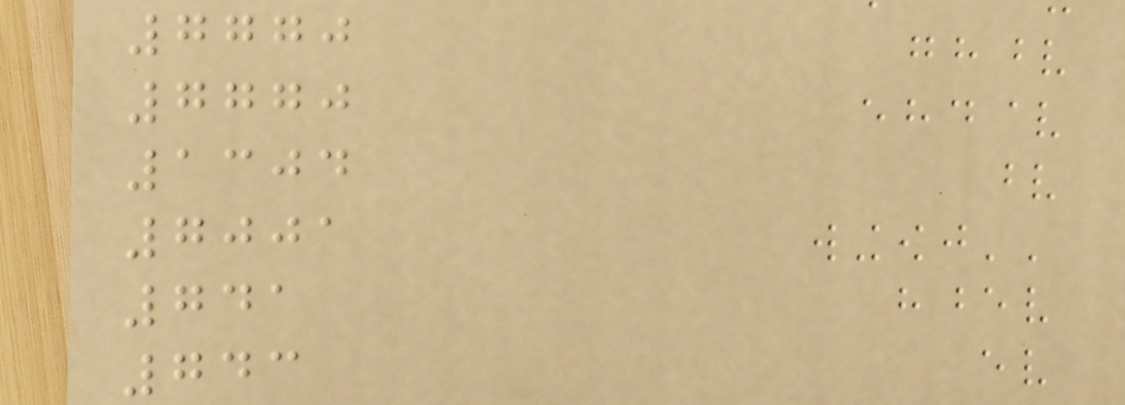7770
7770
1304
7001
741
743
